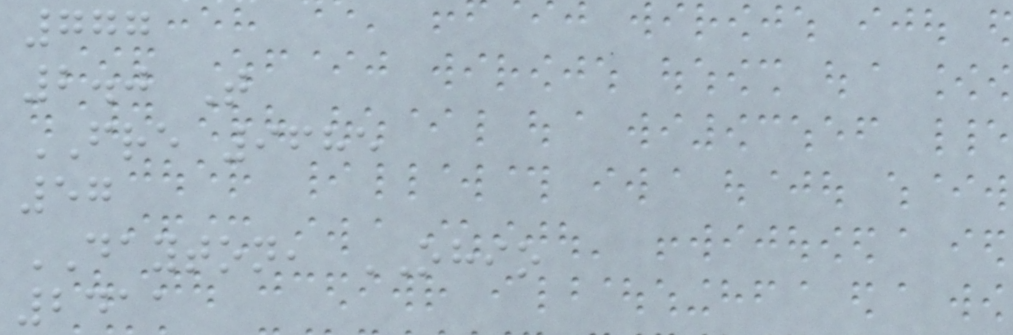777
2.0 T
FRE 9685
57
DAYTON, OHIO
2411
